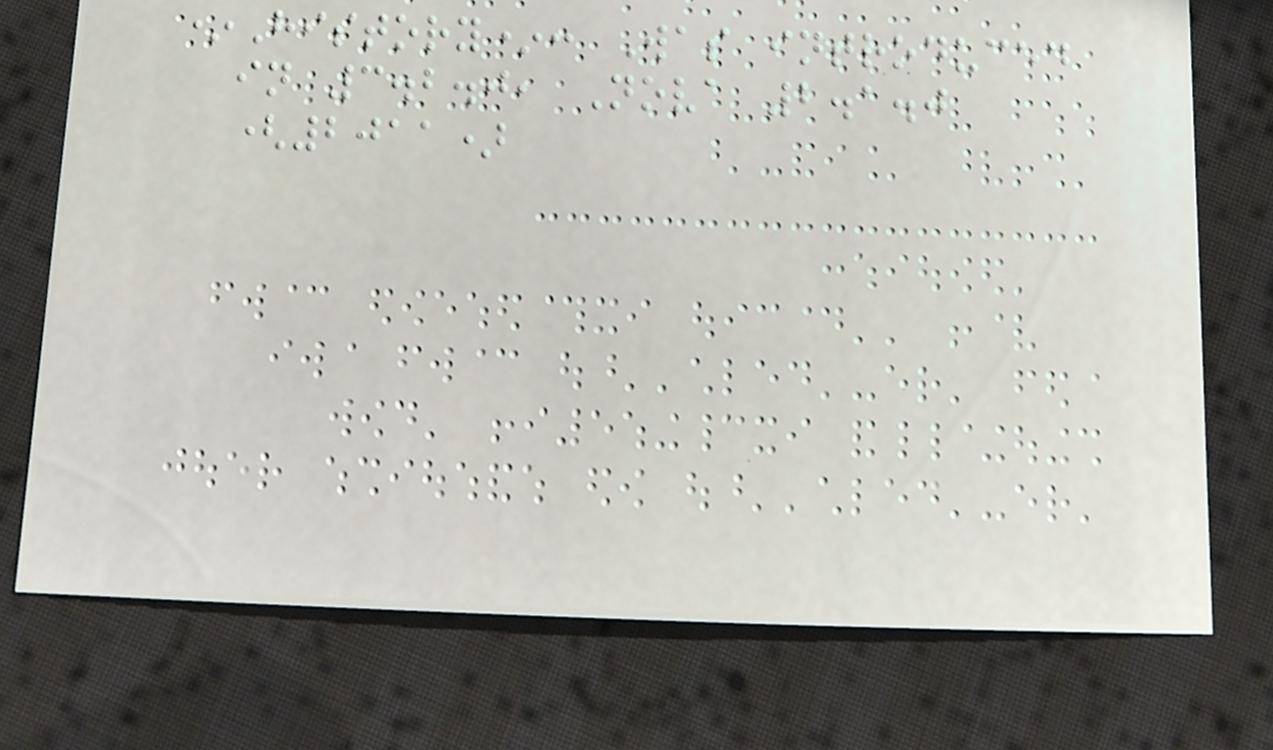*History*: Was introduced
in 3.2.0, Nova 2.1.0
(2011)
